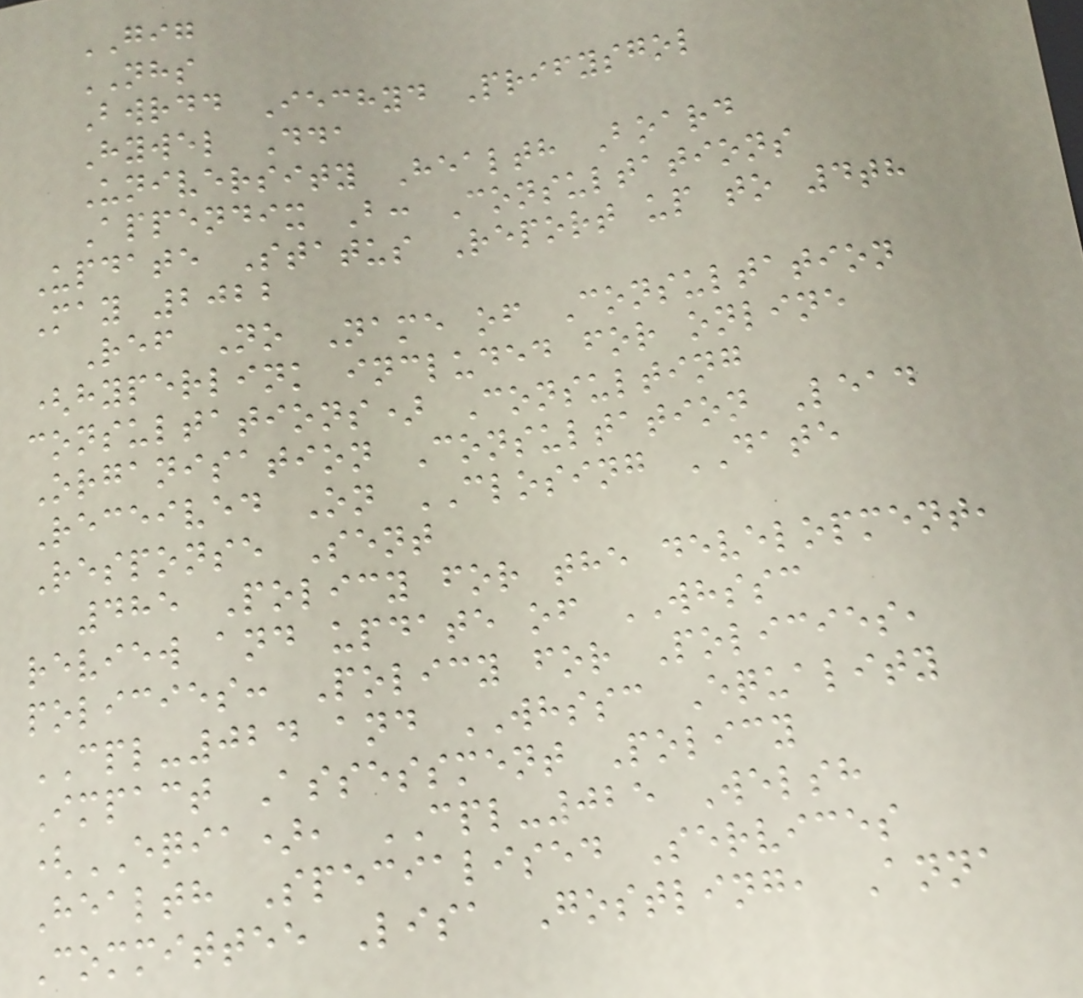GIG
NHS
Bwrdd Iechyd Prifysgol
Hywel Dda
University Health Board
Appendix B: Consultations
Update Status Report up to 4th
May 2022
Ref No Name of Consultation
(hyperlink included for online
consultations) Consulting
Organisation Consultation Lead
Received On CLOSING DATE
Response Sent
485 Policy for the development,
review and update of WHSSC
policies: Policy for Policies,
CPL-024 and WHSSC Equality
Impact Assessment Policy
(EQIA), CPL-025 Welsh
Health Specialised Services
Committee Lisa Gostling, Anna
